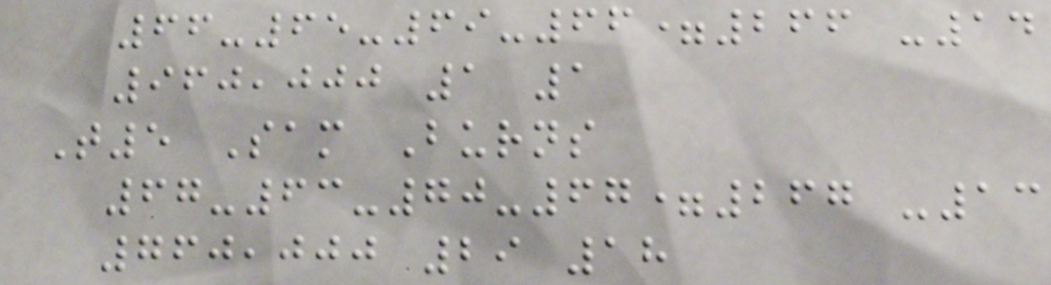66-65-69-66=266 -14
960,000 1 1
T5 Sam Burns
67-63-70-67=267 -13
760,000 29 18
